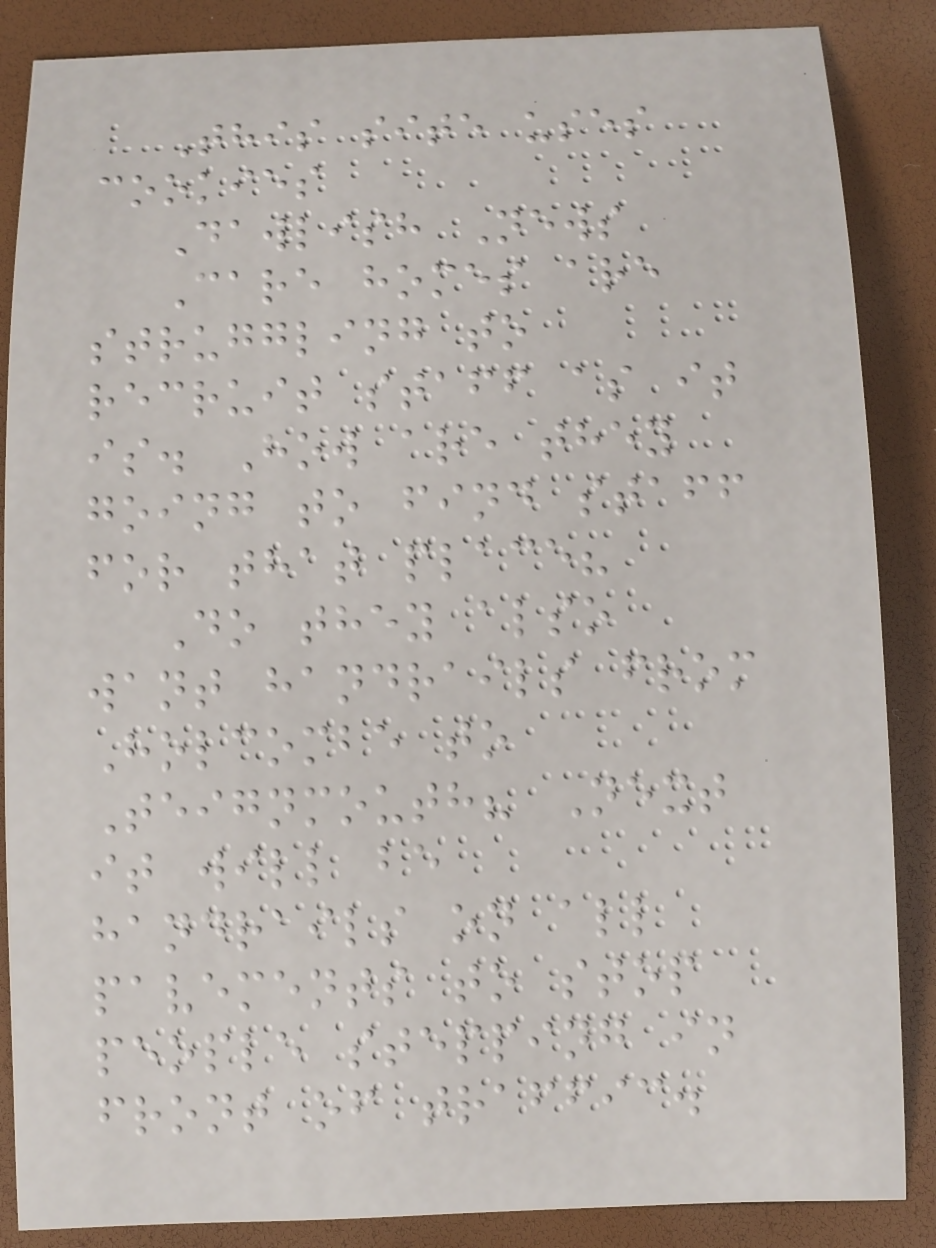This site uses
cookies
Dawlish News
Care homes are
struggling to
recruit staff as it
is. How are they
going to find staff
for that place?
Do they also
want handrails from
Holcombe to
Teignmouth? Next
it will be
handrails on all
pavements to stop
people stepping in
front of traffic.
